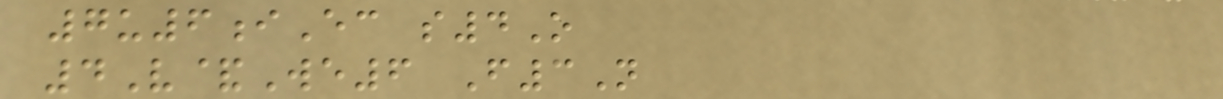7u6iEc s4O
4V&We6 F3N
